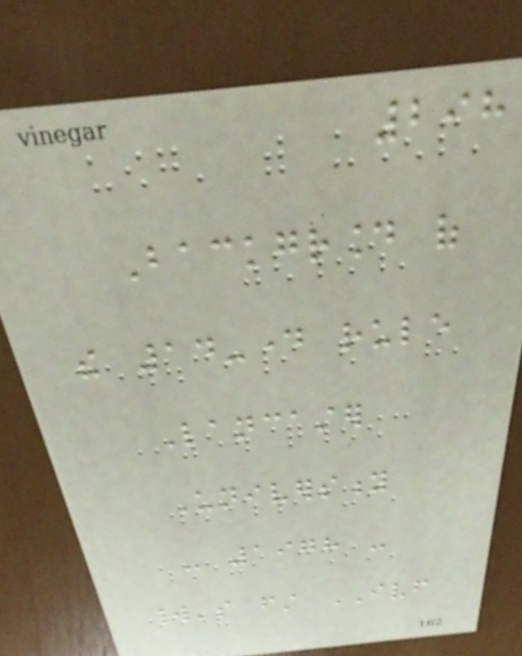298
Background of
the 14-day rule
Lancaster
University
- 1978 -
world's first IVF
